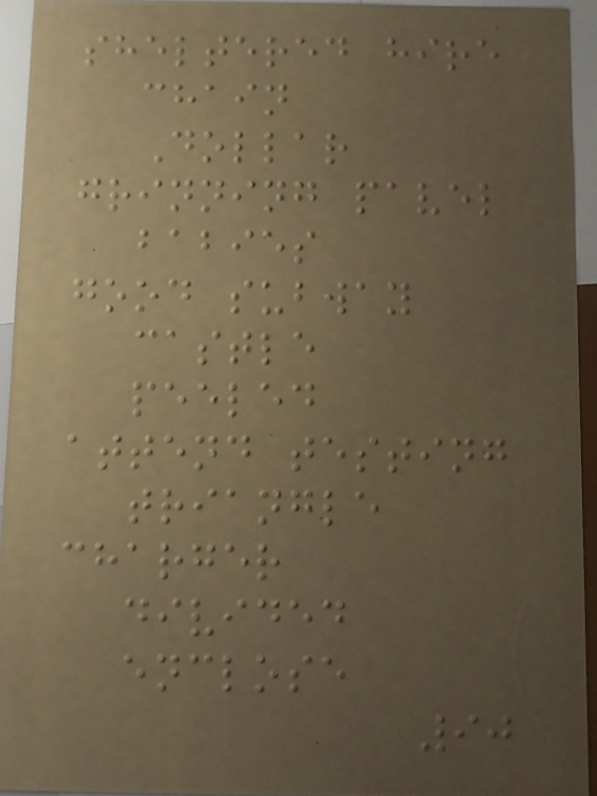sheltered hire
chain
Dollar
grinning pavel
babies
good subway
castle
peeled
attend testing
triangle
charger
divided
enclose
90
